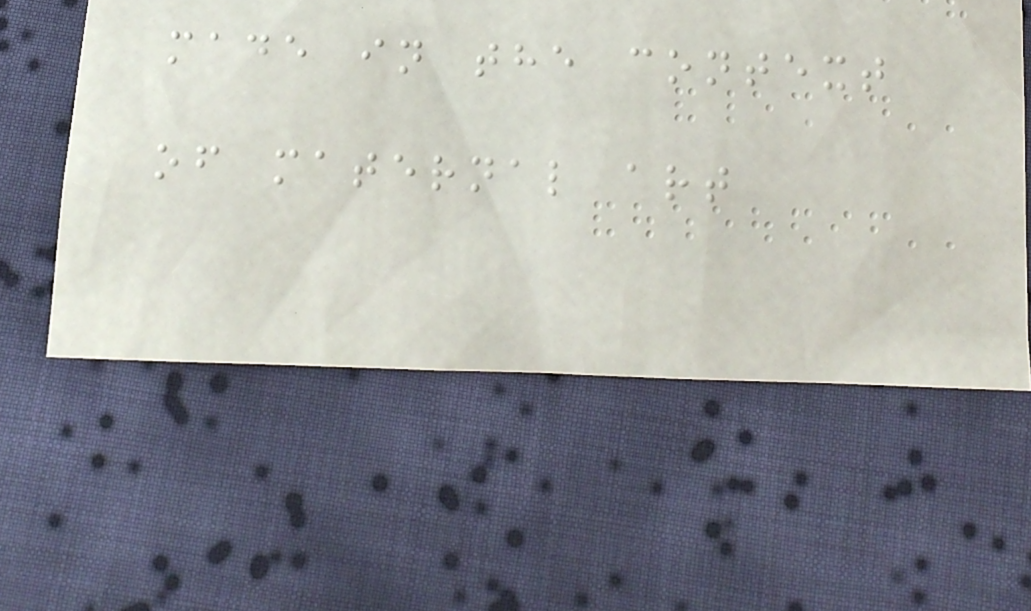made in the context
of maternal art
